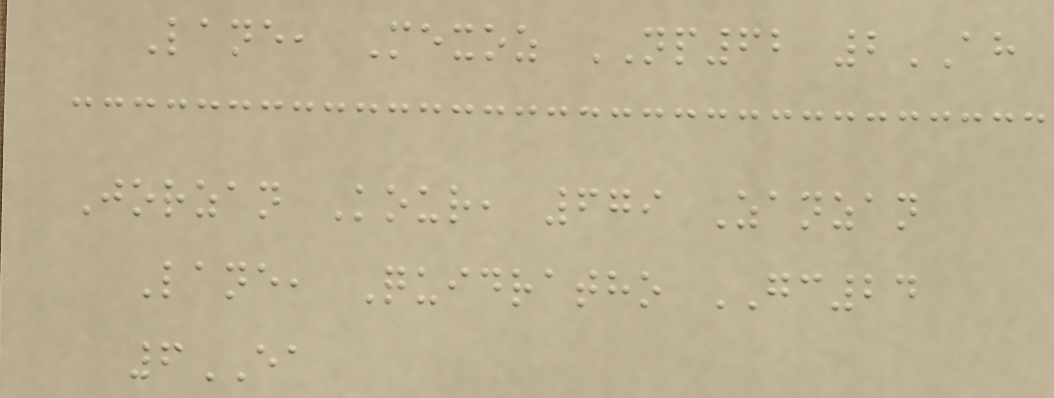Lane, Mexoz NP62 2AH
Jorzan Kour, 679 Zanzan
Lane, Quidratho GC24
6EA
